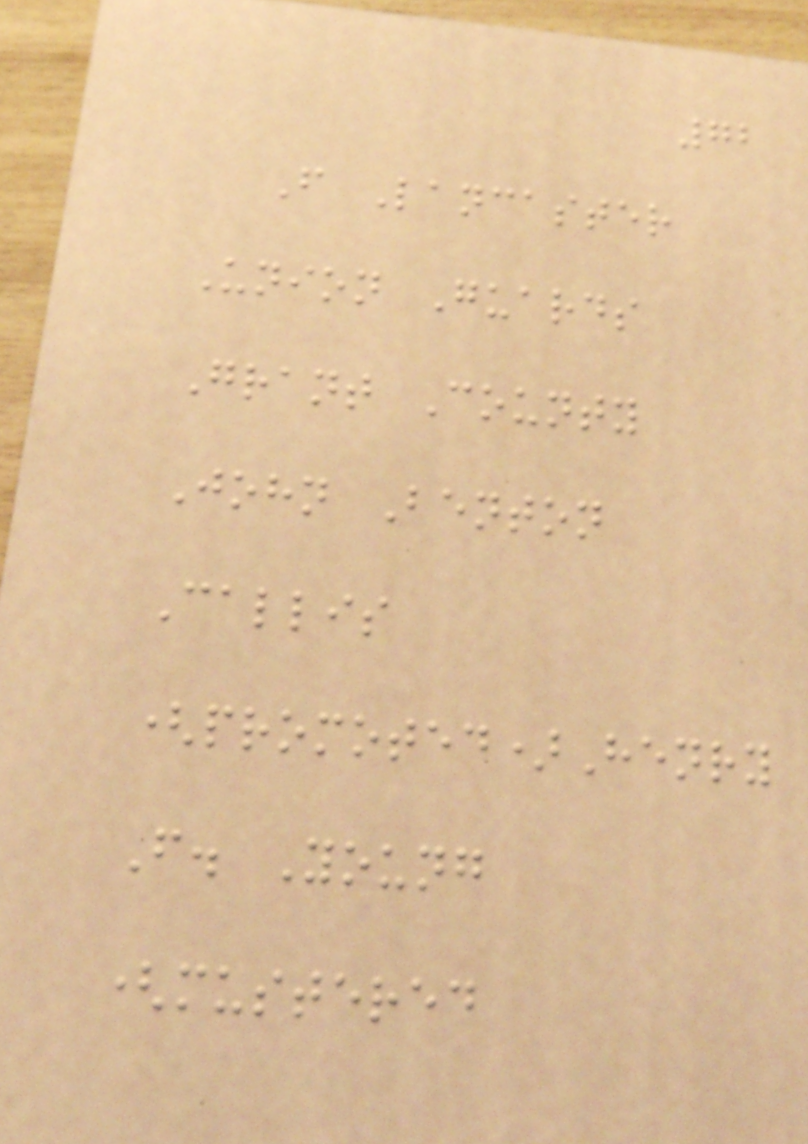72
F Lancaster
Union Guards
Grant County
John Benton
Callis
(promoted)Henry
F. Young
(mustered
